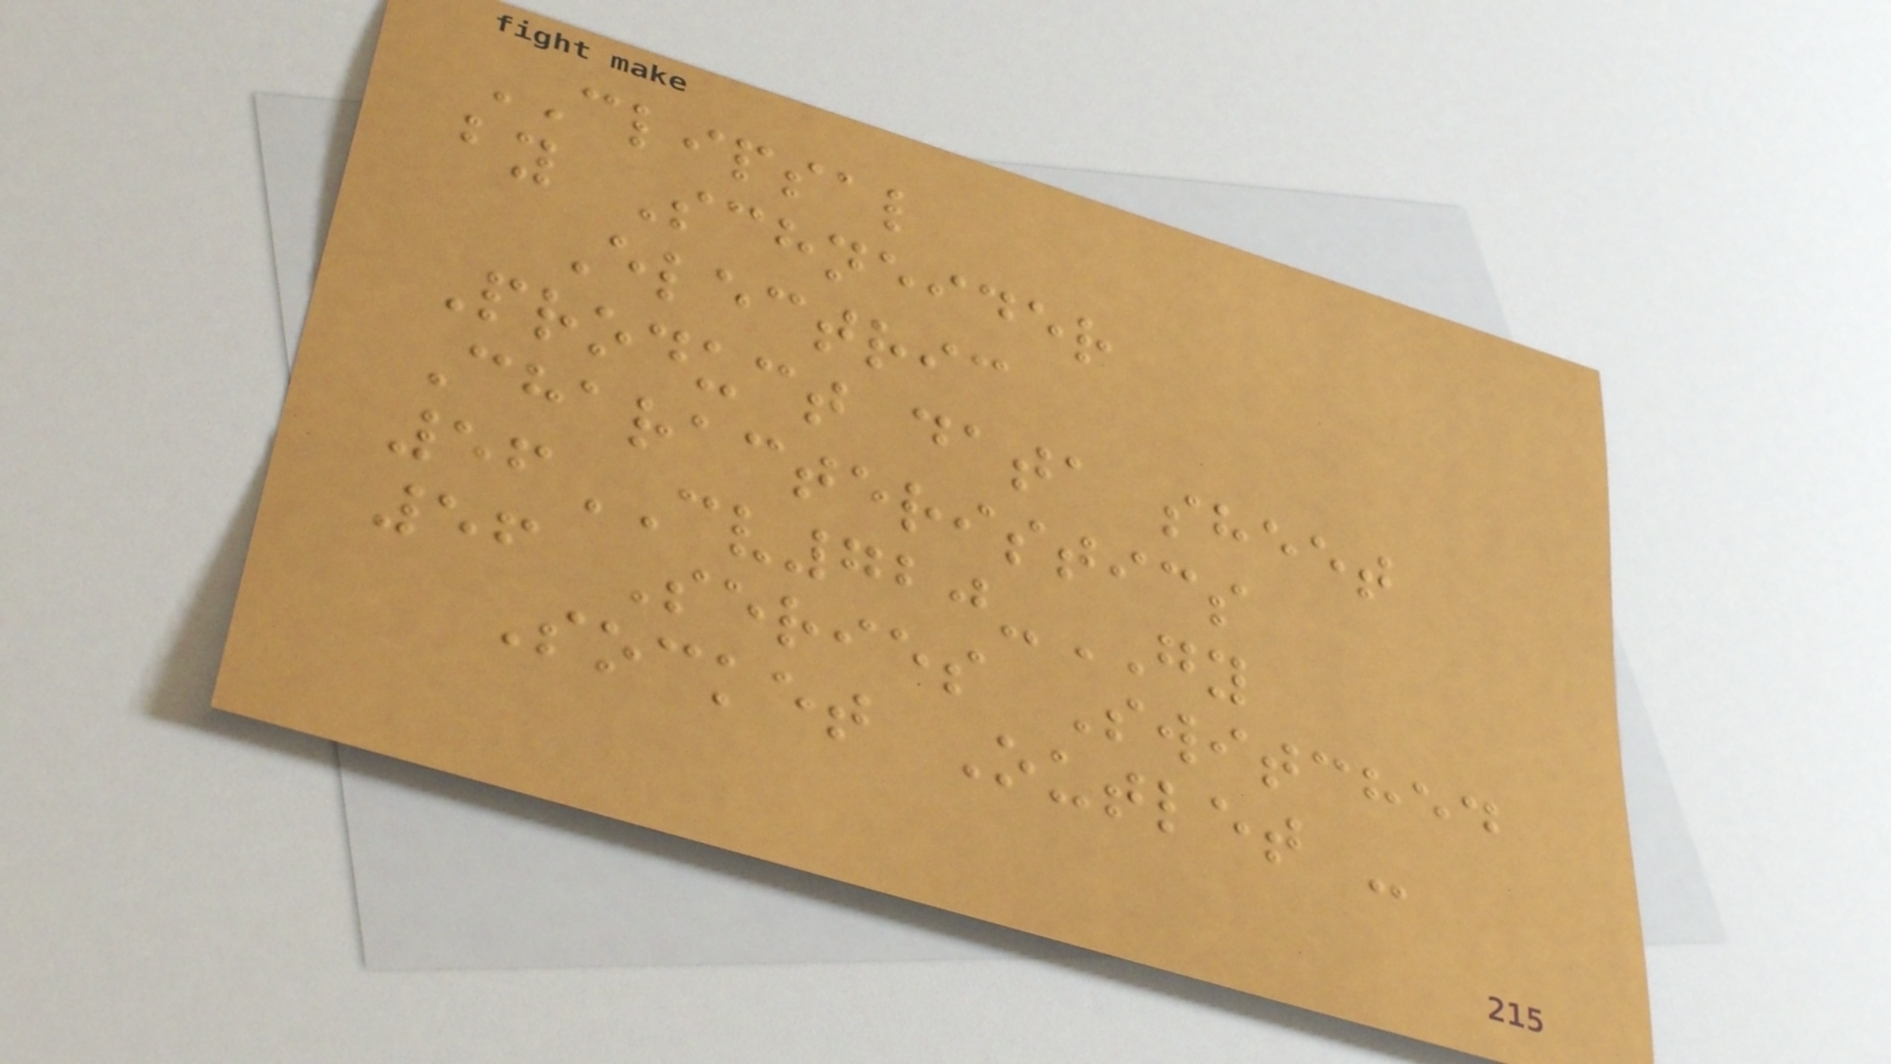CLIPSAL
by Schneider
Electric
Product data sheet
Characteristics
56CV720-GY
56 Series Switched
Socket Outlet -
